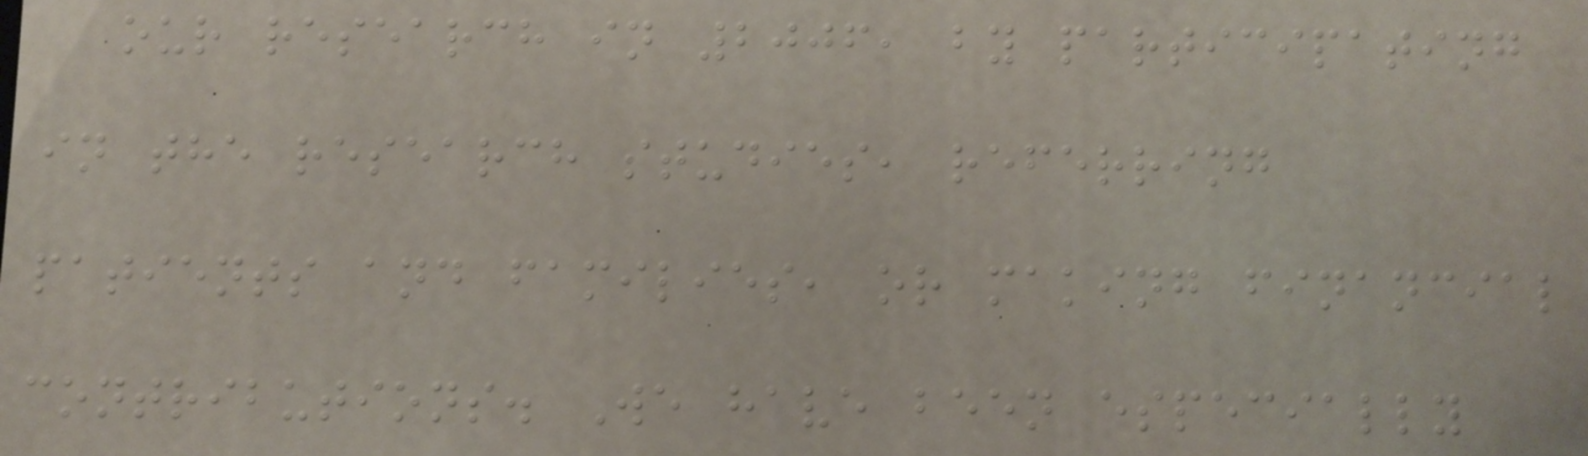our research in 2006, by participating
in the research studies, referring
patients and families, or making financial
contributions. We have been especially
